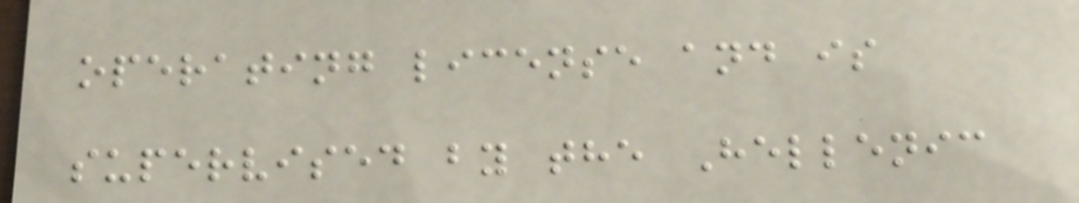operating license and is
supervised by the Hellenic
